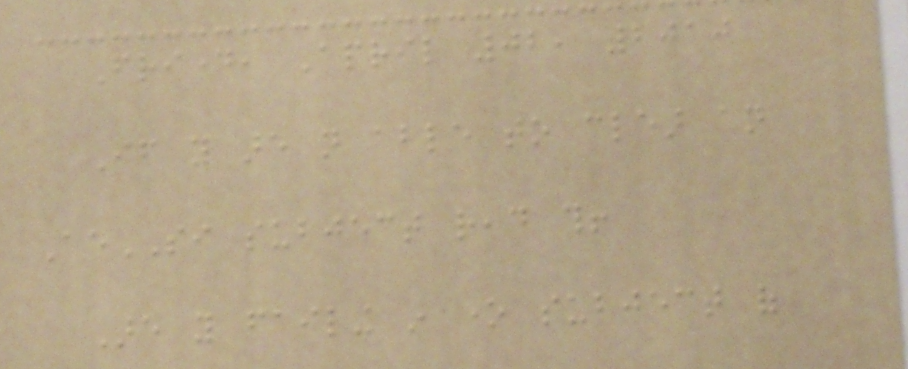Friday, April 02, 2010
If you are not able to clear an
AeSI subject read this!
Are you failing in one subject of
